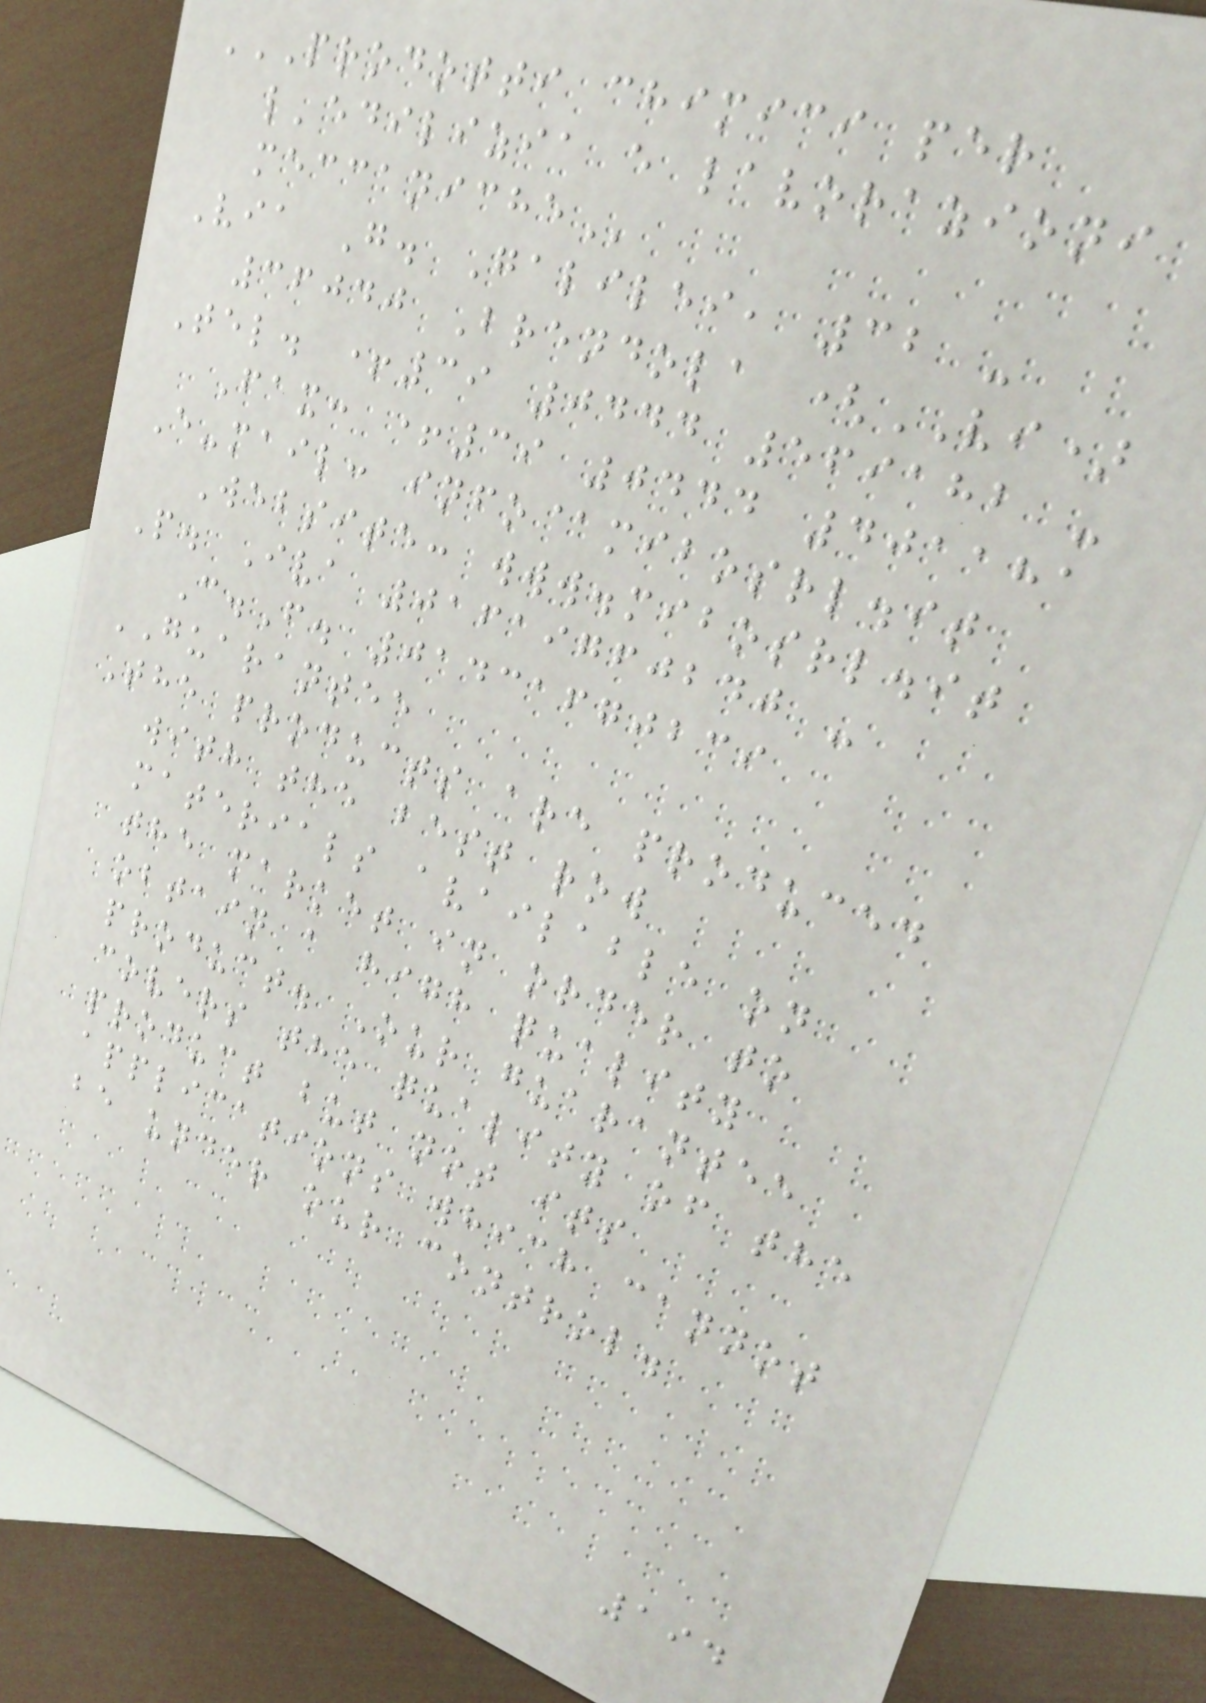PRODOTTI CHIMICI PER
L'EDILIZIA E LAVORAZIONI
MECCANICHE
Via G. Galilei, 32 -
36040 Brendola (VI)
Tel. +39 0444 569182 -
Fax: +39 0444 401181
E-mail: info@mibosrl.it
Website: www.mibosrl.it
P. Iva 01619760240 -
C.F. 01431670239
GUARANTEE
The products are produced
with the best row
materials available on
the market in order to
obtain a high quality
product. Our guarantee
covers the quality of the
product but not its
applications which cannot
be under our control.
194
